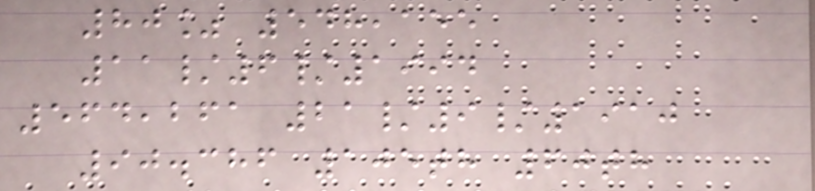80% 548,155
11/6/1994
564,261 21/9/1910
90.386 105th 60th
